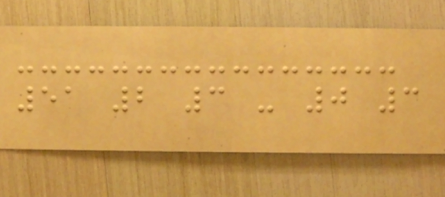51 2 3 - 0 3
